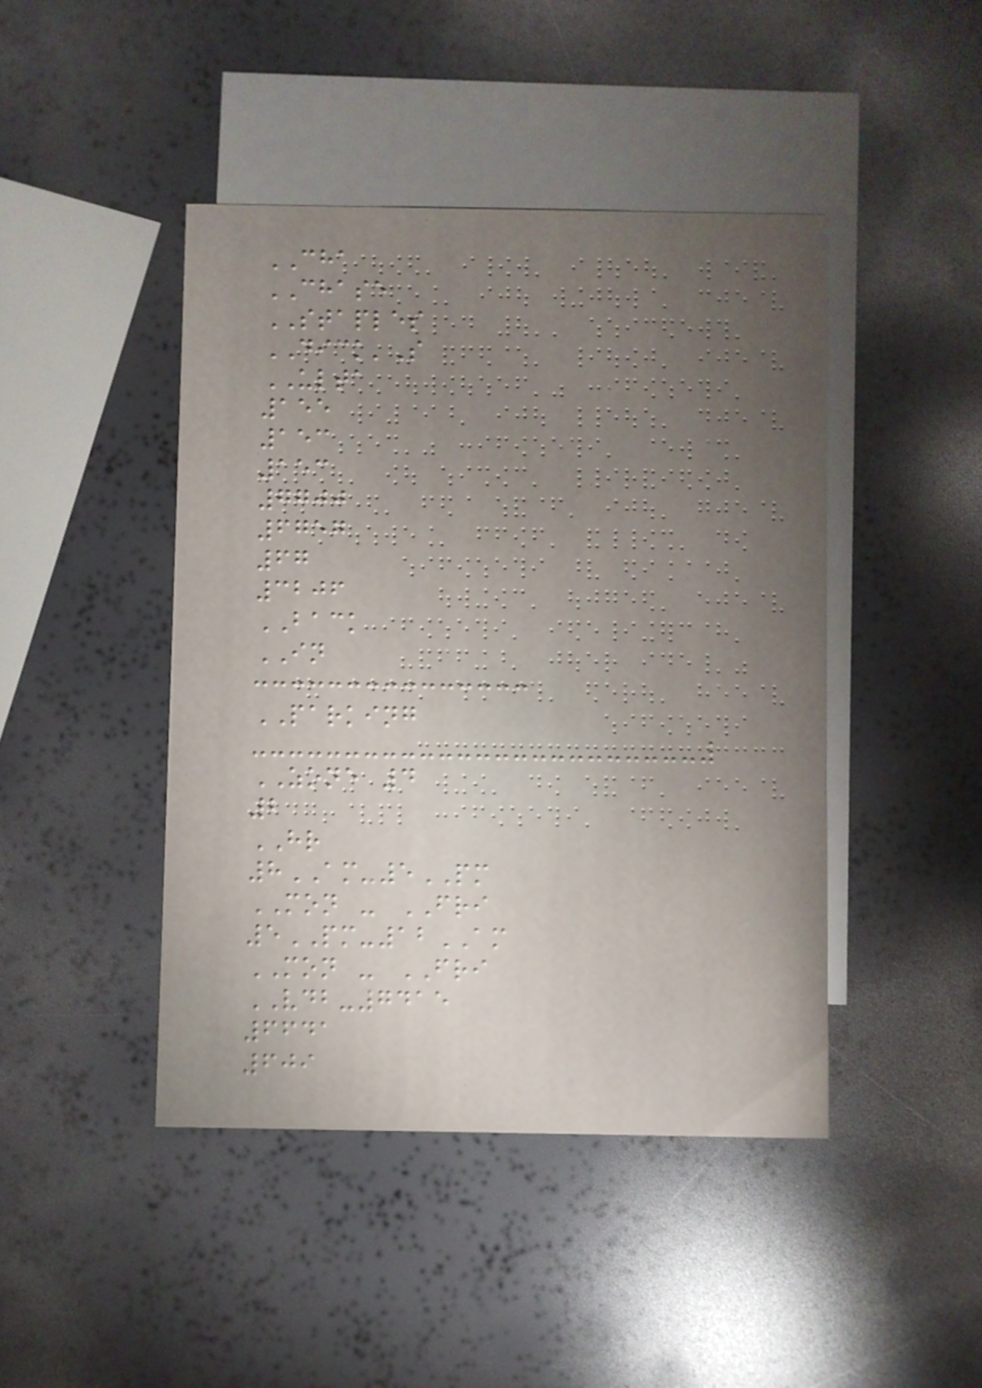CHA
CHASE
STAPLES
DICK'S
ULTA
155
153
153
7700
6757
67
3206
BACK
IN
PARKING
ZONE 4
2
HR
8AM-5PM
MON - FRI
5PM-12AM
MON - FRI
VDB-7415
6641
609
